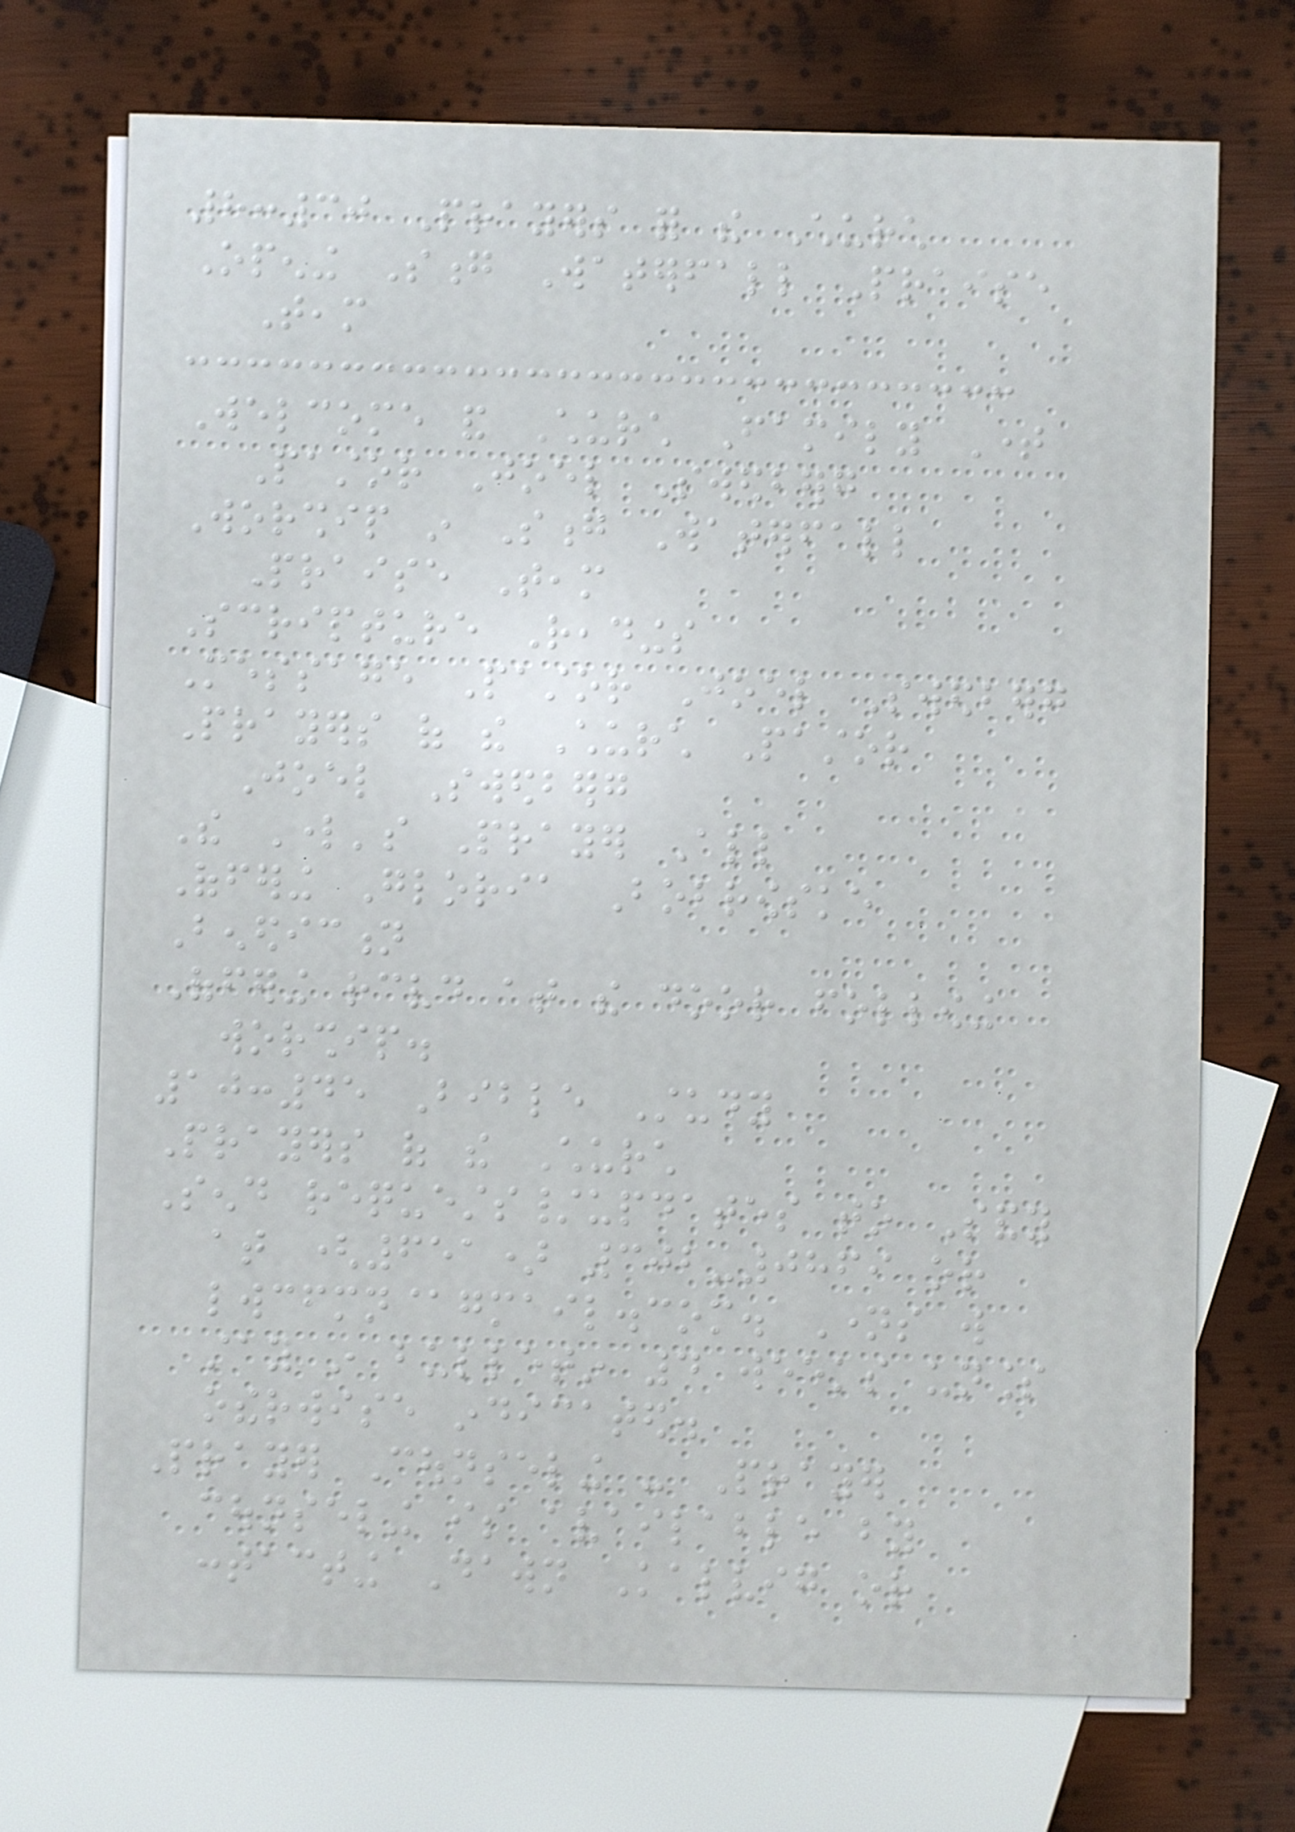8:30 Prayers for the Church
Opening Song Waterfall Praise
Team
Welcome and Church Family Time
Pastor Joel Swedberg
Worship in Song Waterfall
Praise Team
Scripture Readings
Message Pastor Joel Swedberg
Prayers of the Church Pastor
Joel Swedberg
The Lord's Prayer All
Offering Gloria Bobrowske
Benediction
Offering received at the door following
worship.
10:45 Bible Study
Prayers of the Church
Send requests/updates to Sandy
at (651) 302-0869 or
lwcfmn@gmail.com. Names will
stay in bulletin 4 weeks unless
otherwise indicated.
Prayer Counseling - Prayer
counseling is available by
contacting Dawn Kalvig or
